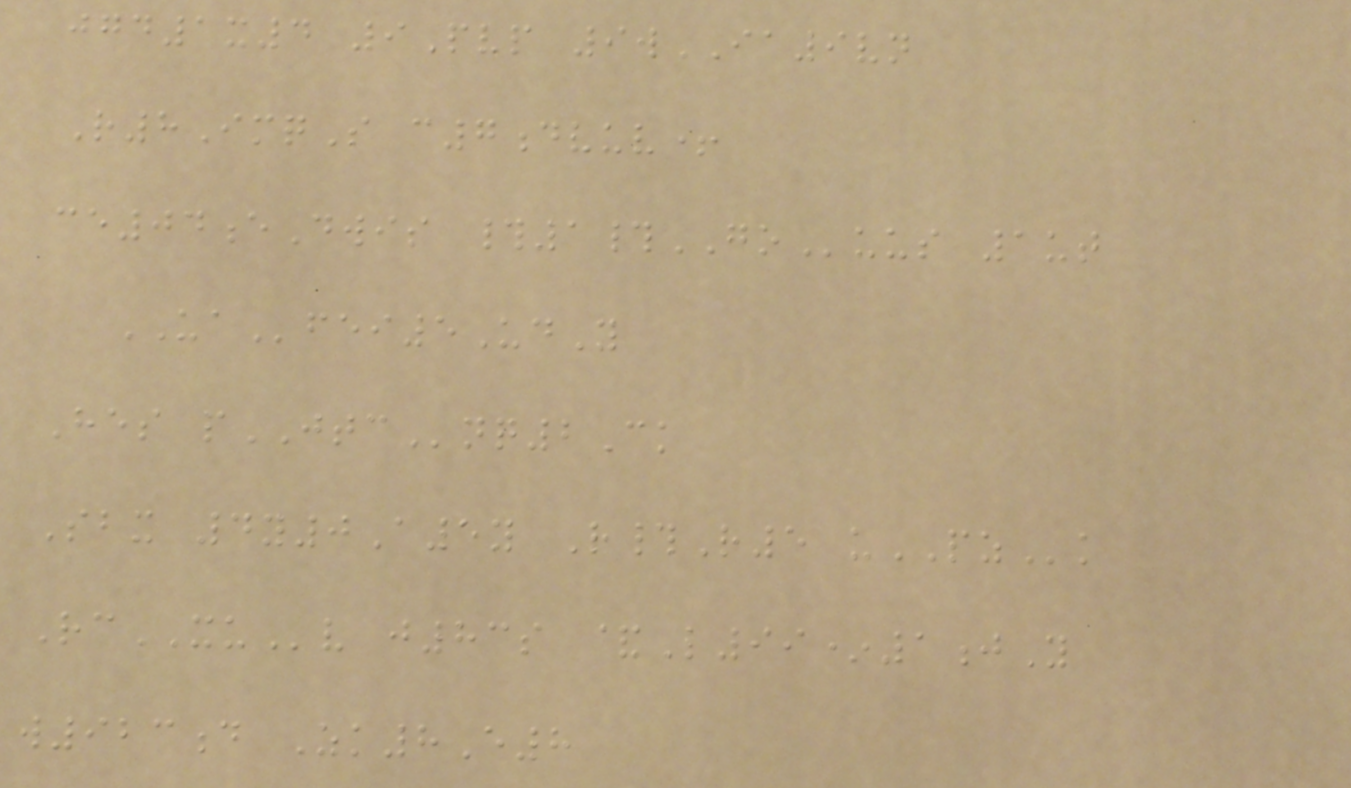jgd1x4 9Pvp 9wIA9vn
R8ImqS c7dvuv+
ce04eDwis #1#GOuus 1ut
UAfei5UdY
Hes pJTCnq2Ck
Sbx 4y0A5y R#R5 uPZk
RcXUv j83s &L99*1jY
w923d Zk8E8
